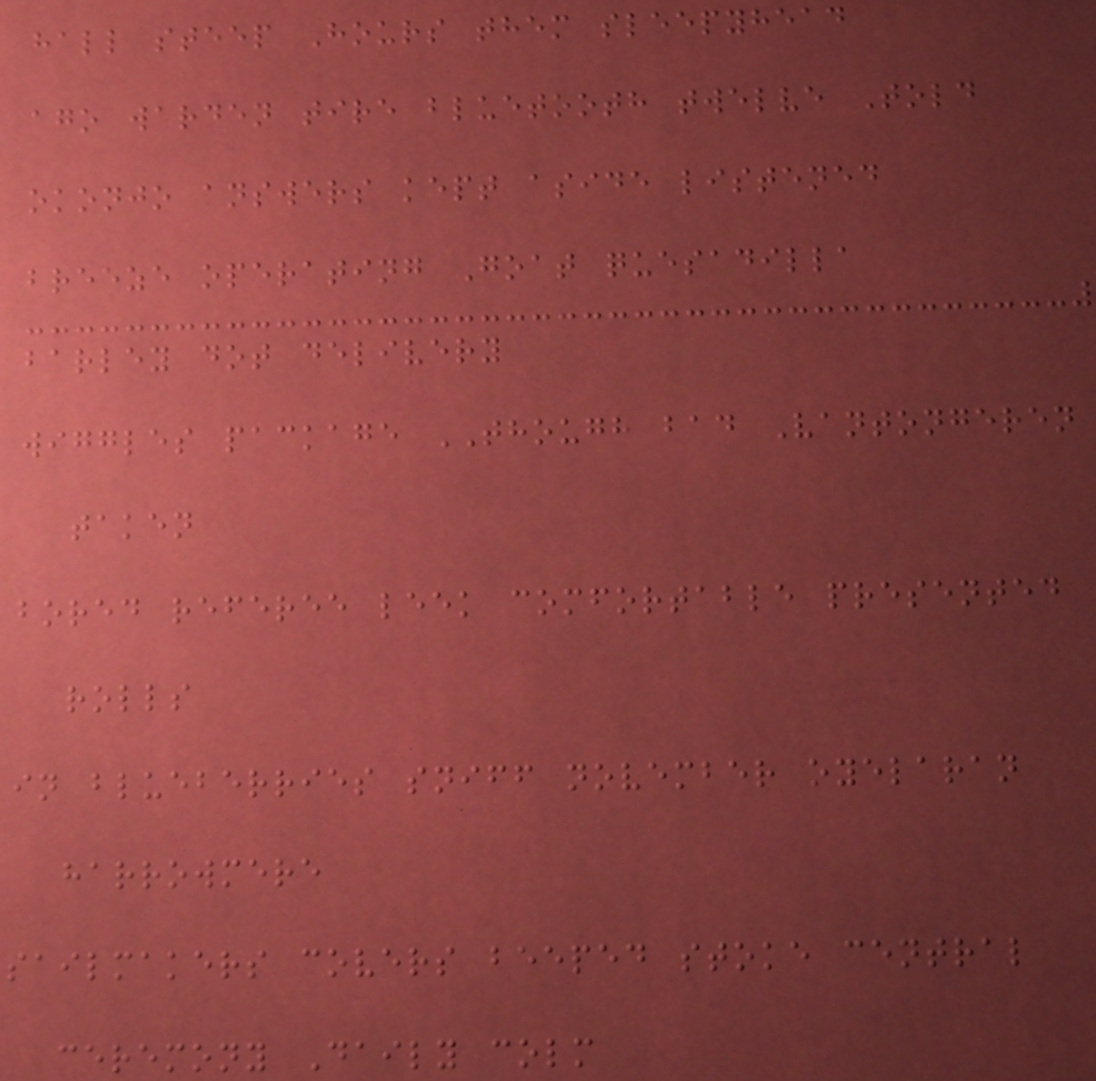hall steep Hours them sleepyhead
ago warden tire bluetooth twelve Told
okonjo answers kept aside listened
breeze operating Goat quesadilla
barley dot delivery
wiggles package THOUGH bad Vantongeren
taken
bored referee leek comfortable presented
rolls
in blueberries sniff november oyelaran
harrowmere
sailmakers covers beeped stoke central
ceremony Daily colm
